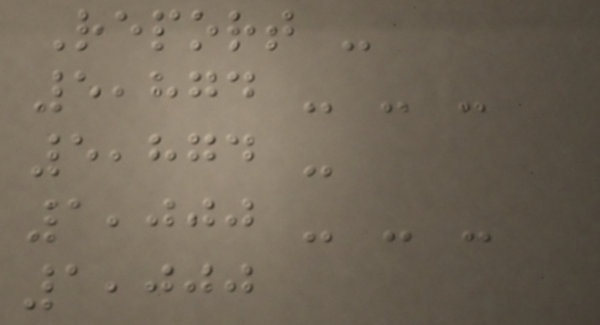Report -
5,874 - - -
5,874 -
1,000 - - -
1,000
